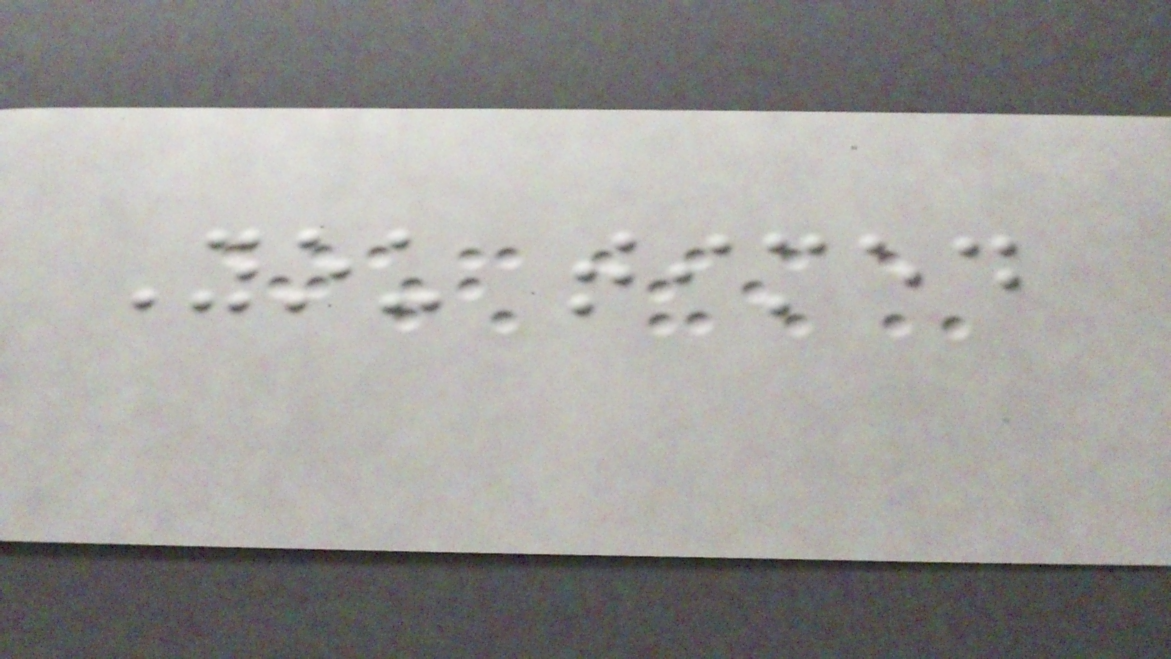You timed
